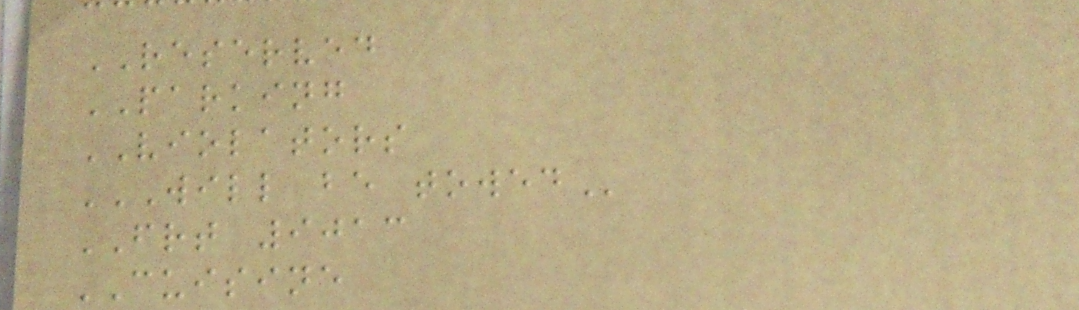RESERVED
PARKING
VIOLATORS
WILL BE TOWED
FRT 9013
CUISINE
